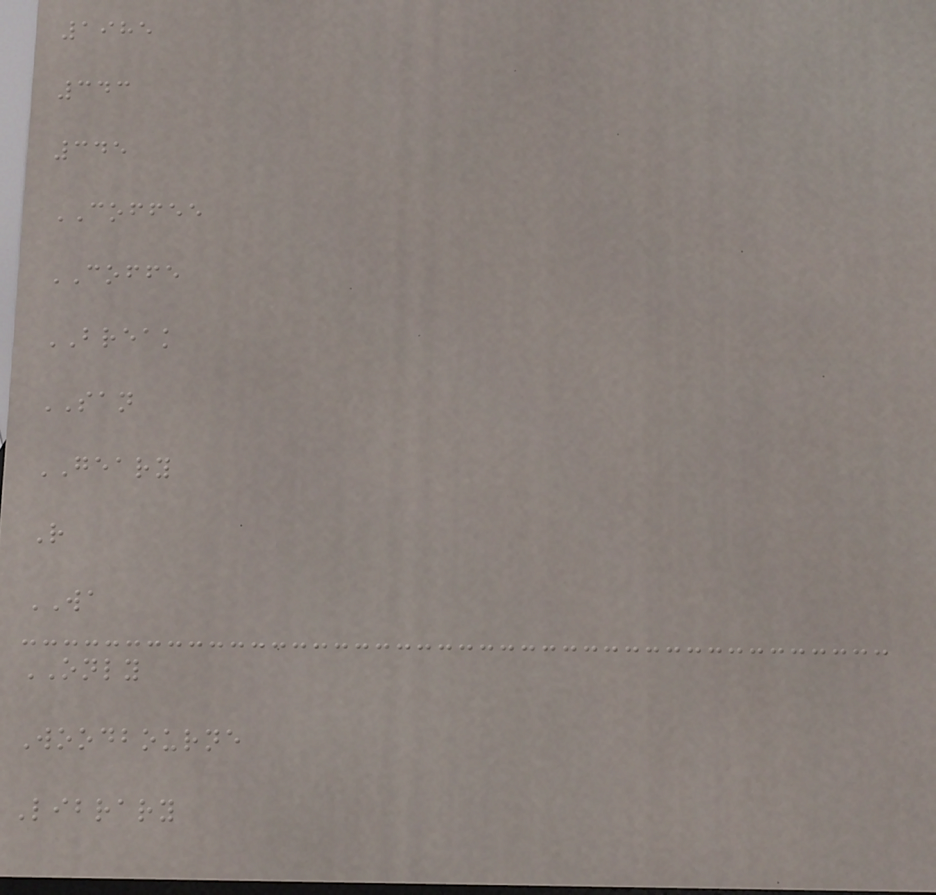1985
343
345
COFFEE
COFFE
BREAK
SAN
GEARY
R
WA
ONLY
Woodbourne
Library
